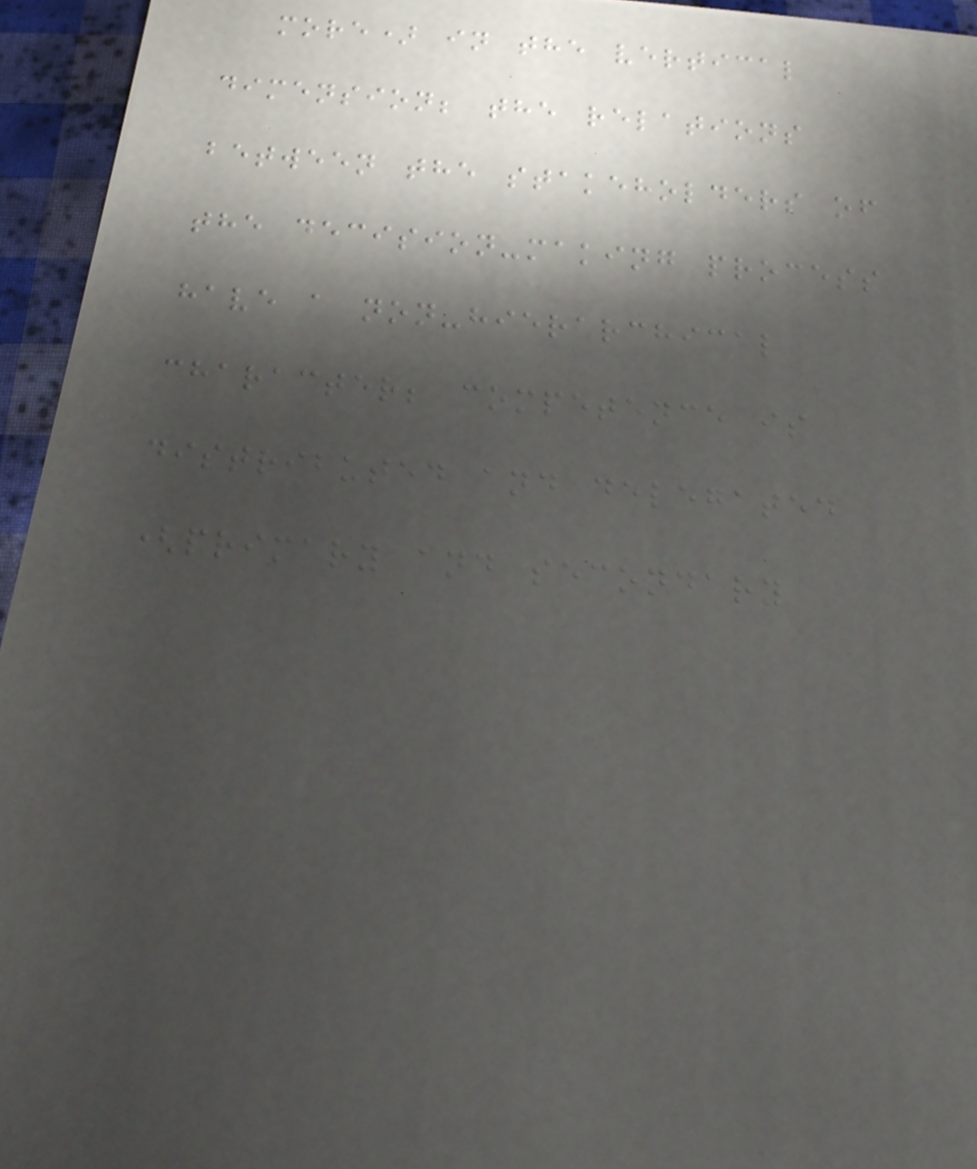more) in the vertical
dimension; the relations
between the stakeholders of
the decision-making process
have a non-hierarchical
character; competence is
distributed and delegated
(primary and secondary
